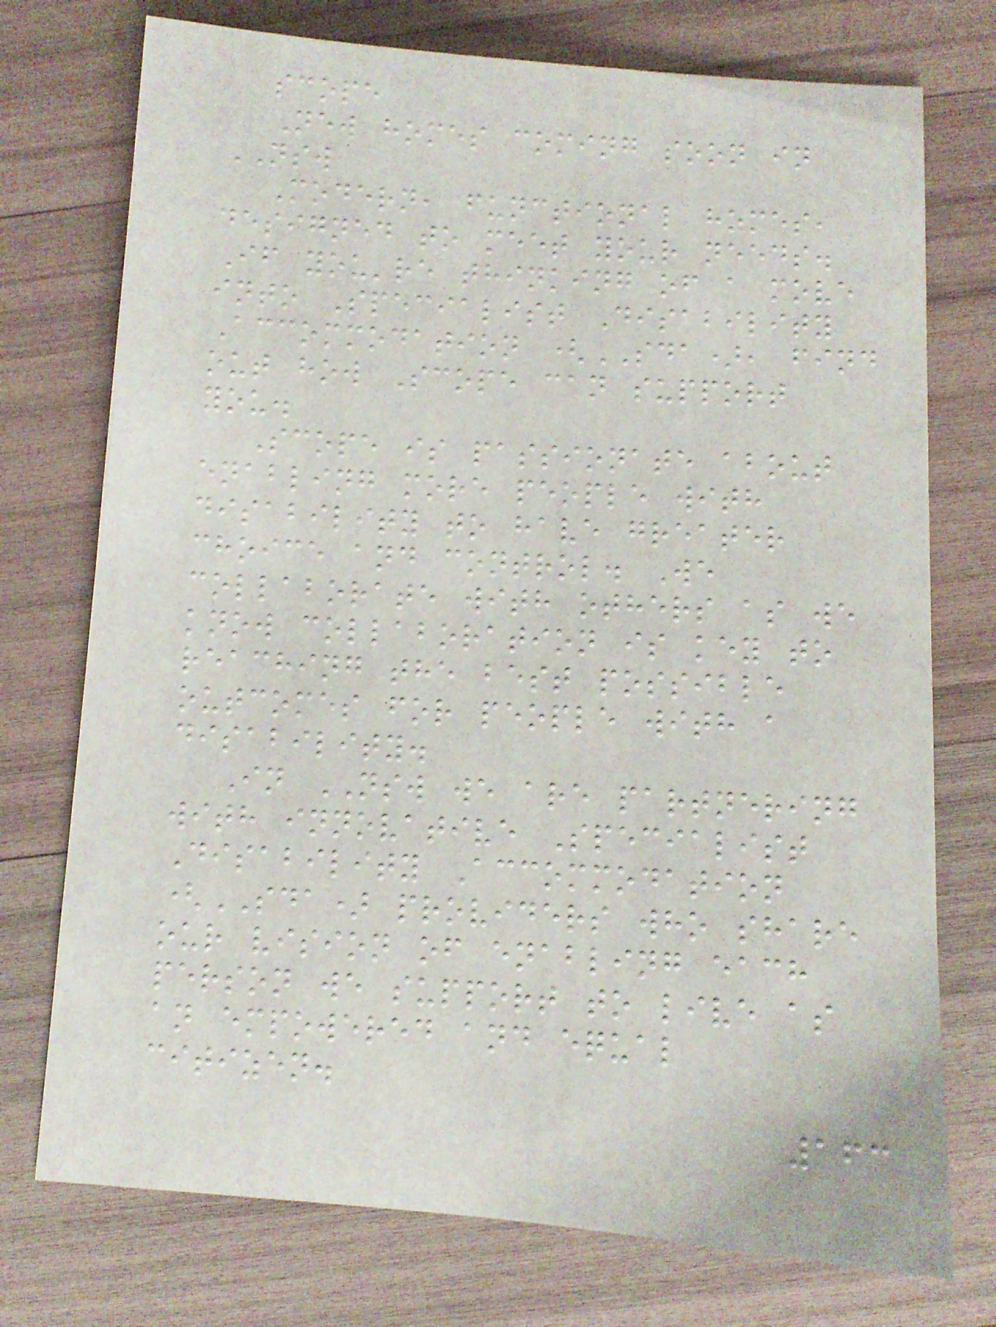scope
New homes coming soon in
NSW
Modern, functional homes,
designed to meet your needs.
If you're thinking of a move
into Specialist Disability
Accommodation (SDA), find
out how Scope can support
you.
Scope is passionate about
enabling more people with
disability to have greater
choice and control. We
collaborate with others as we
know collaboration is key to
reaching the best possible
outcomes for people with a
disability.
In NSW we are partnering
with innovative Specialist
Disability Accommodation
(SDA) providers who share
our vision of enabling each
person we support to live as
an empowered and equal
citizen.
163
